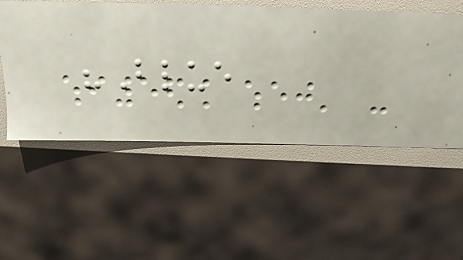"Blue
